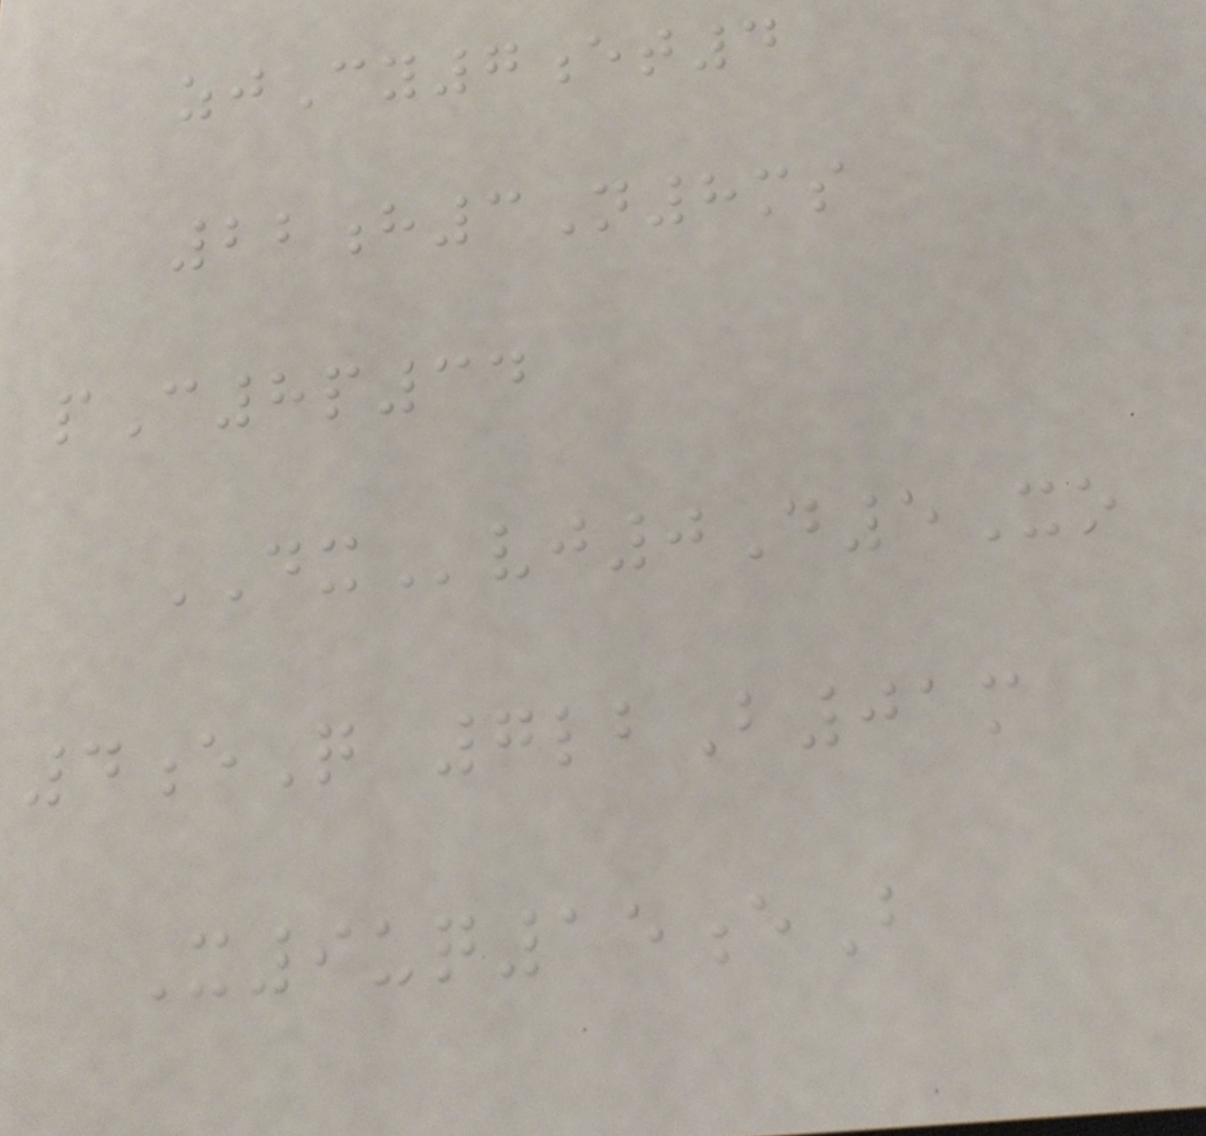zjCy7et4
22h3N8ms
pC8p34
DXvj0D5Xo
4eQ 7lbB01m
X9uq15eB
